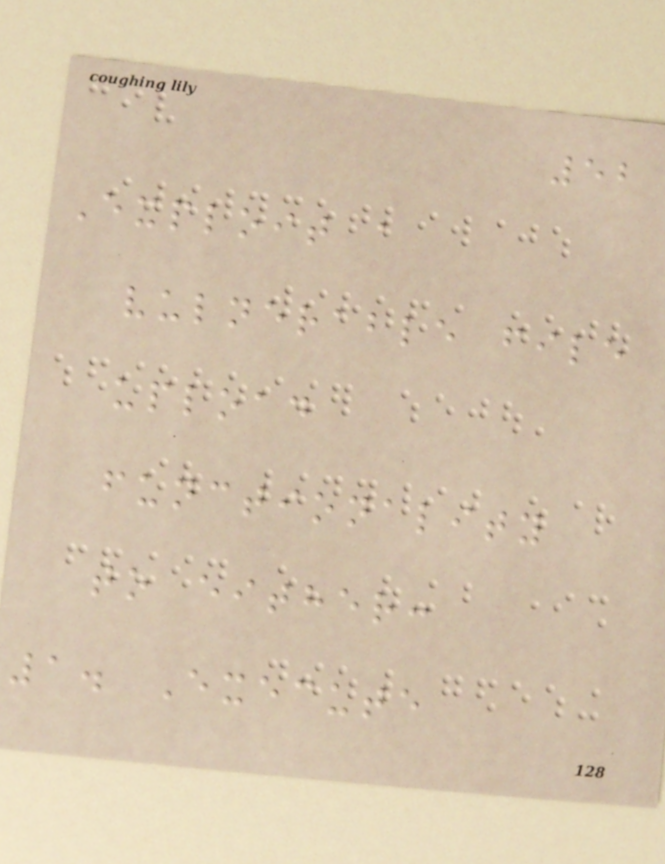52
Exploit a
vulnerable file
upload
functionality
to either:
1. Execute
